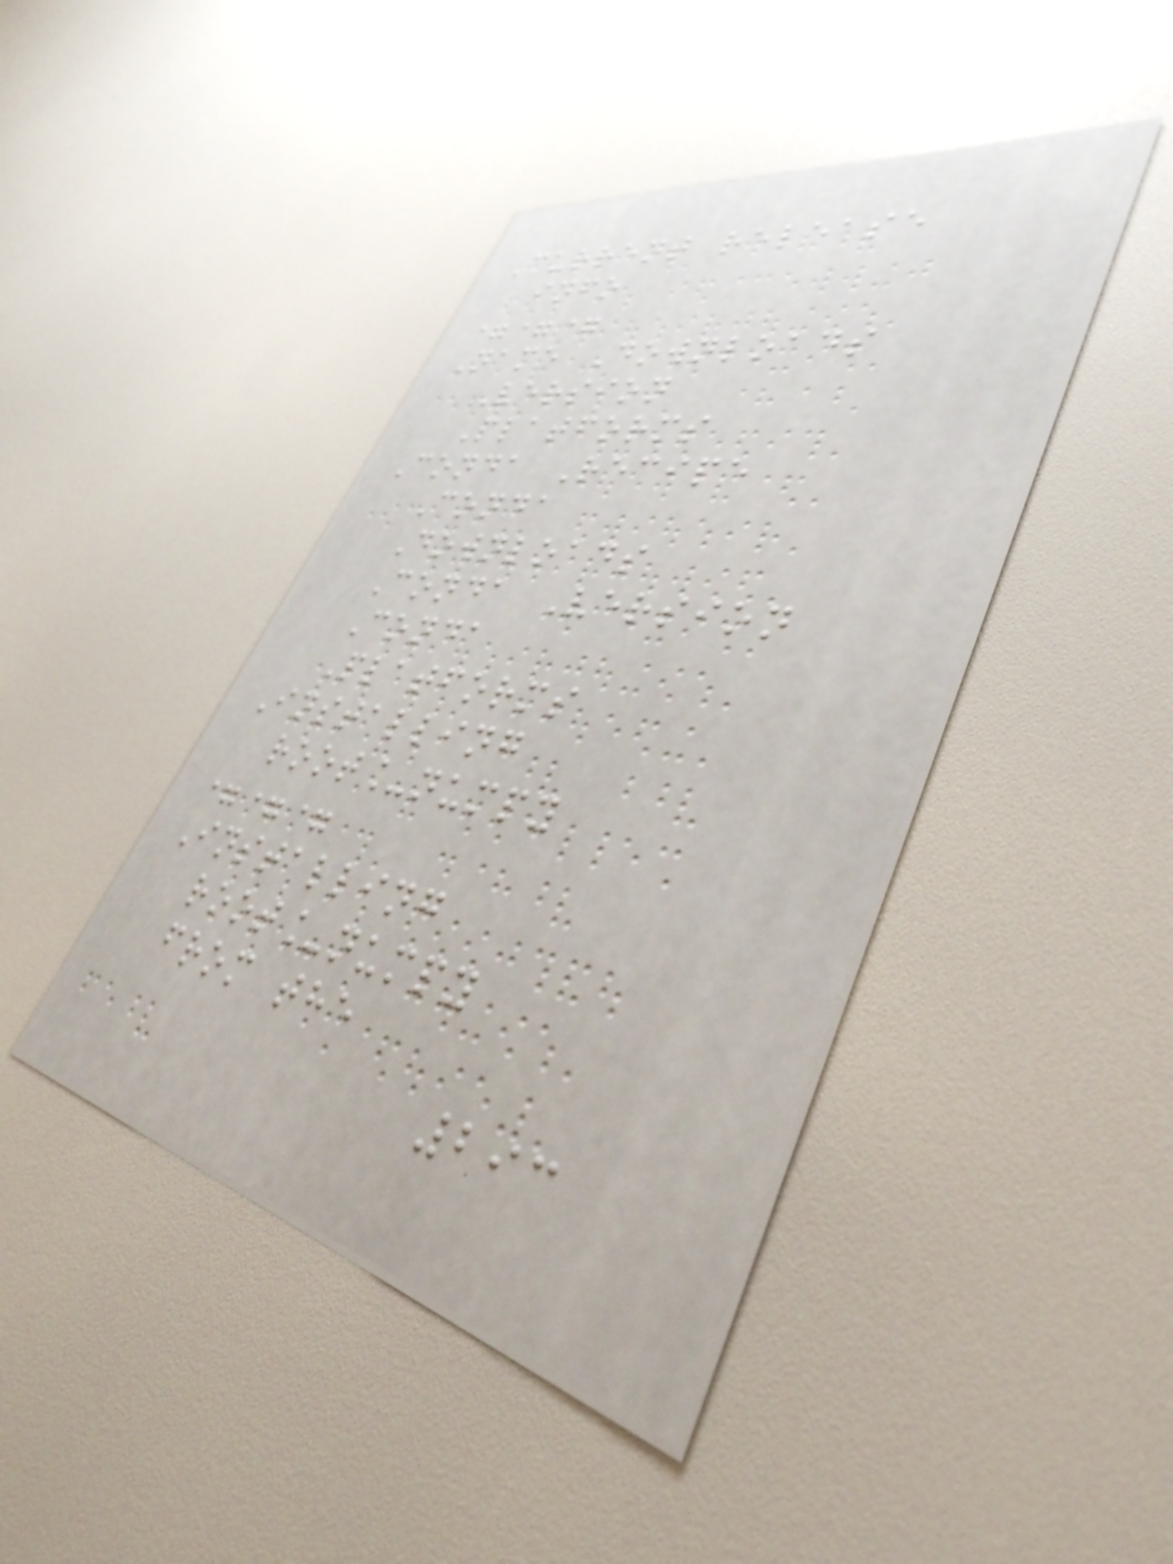Current release
info
===
Name Downloads
Version
Platforms
Conda Recipe
Conda
Downloads
Conda Version
Conda
Platforms
Installing
root_numpy
===
Installing
root_numpy
from the
293
